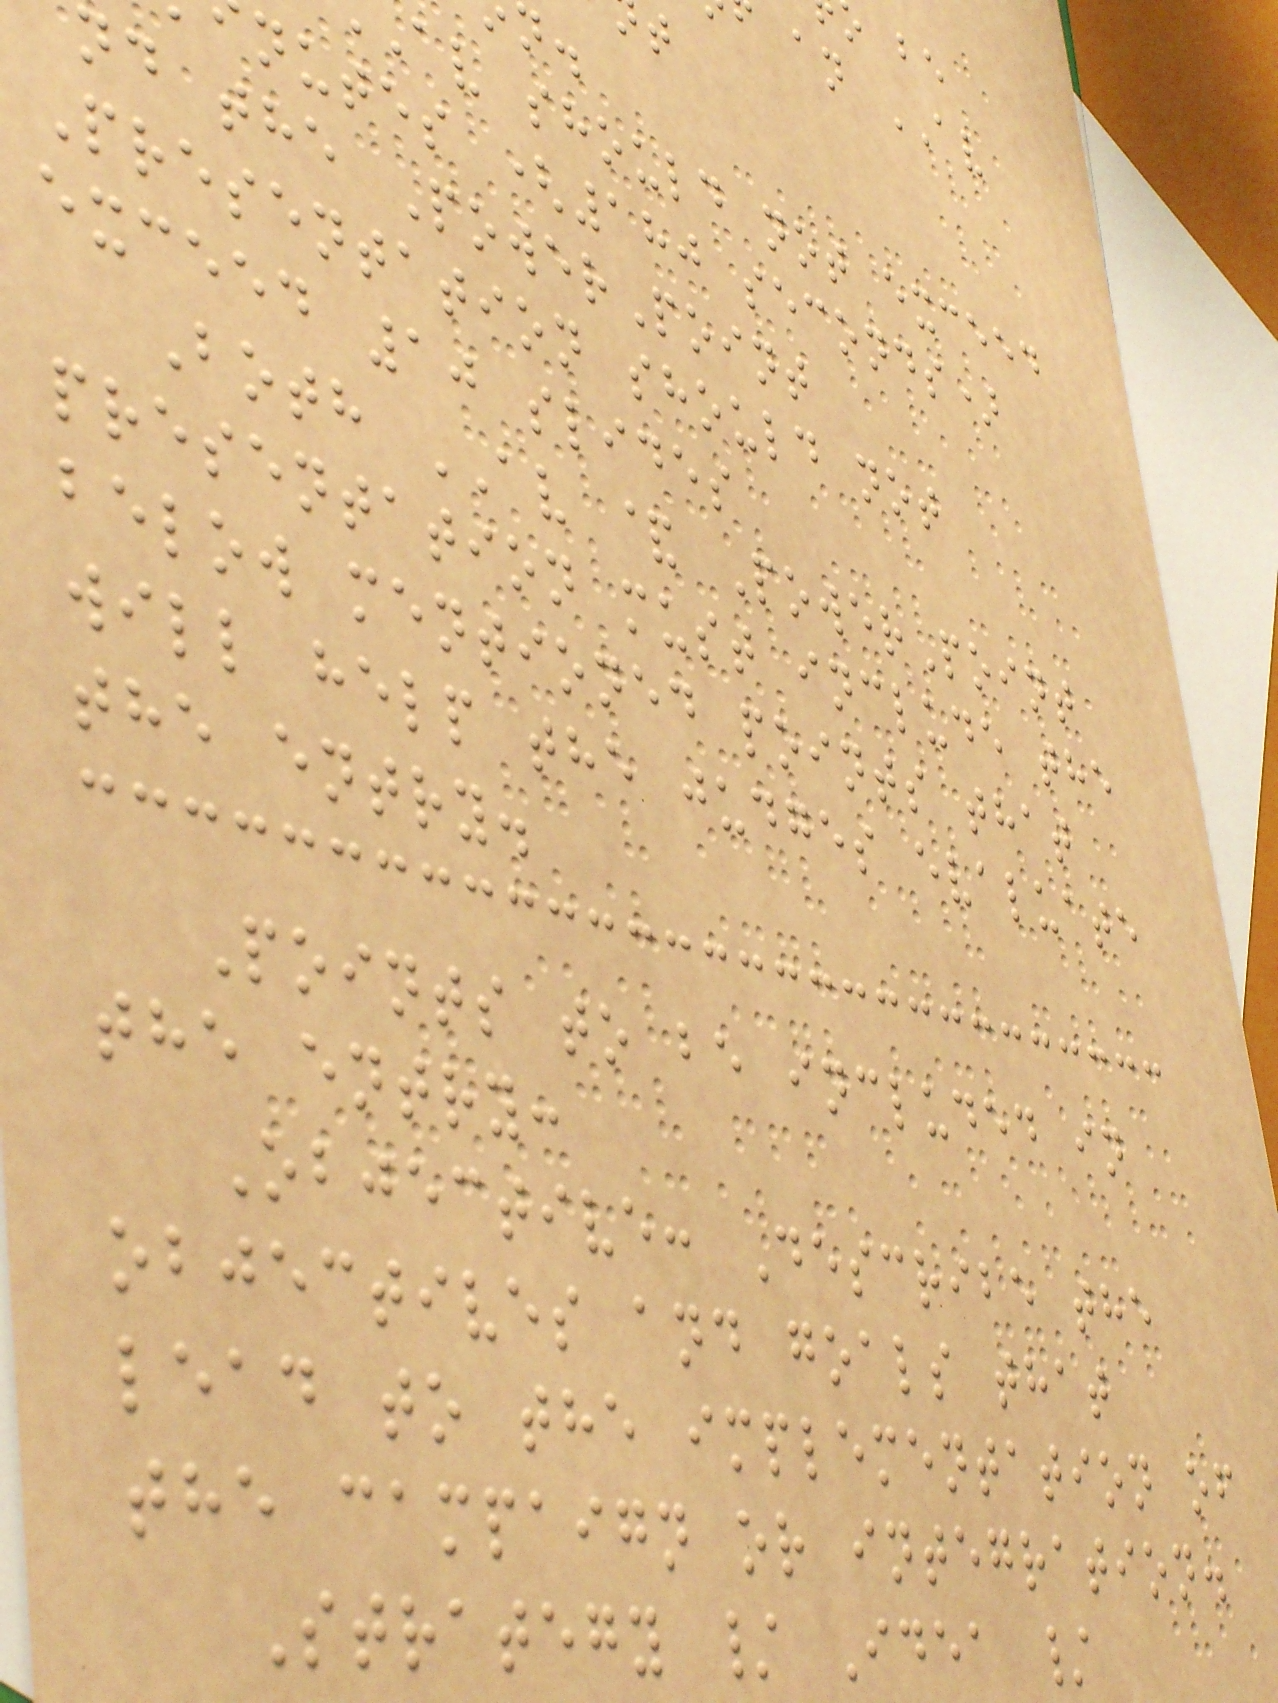an AV
av should not exceed
nutes (180 seconds)
nd the PowerPoint
Presentation should not
exceed 10 slides
Both AV & PowerPoint
presentation must include the
below mentioned points that
will help the judges evaluate
the entry.
Points to be included in
the entry:
Objective: Describe the
objectives and goals that
lead to the implementation of
the campaign or integration.
Strategy / Idea /
